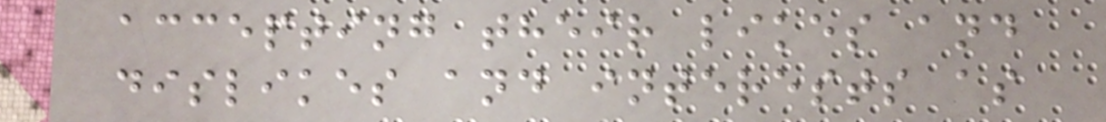accepting their likes and
dislikes and interests as
